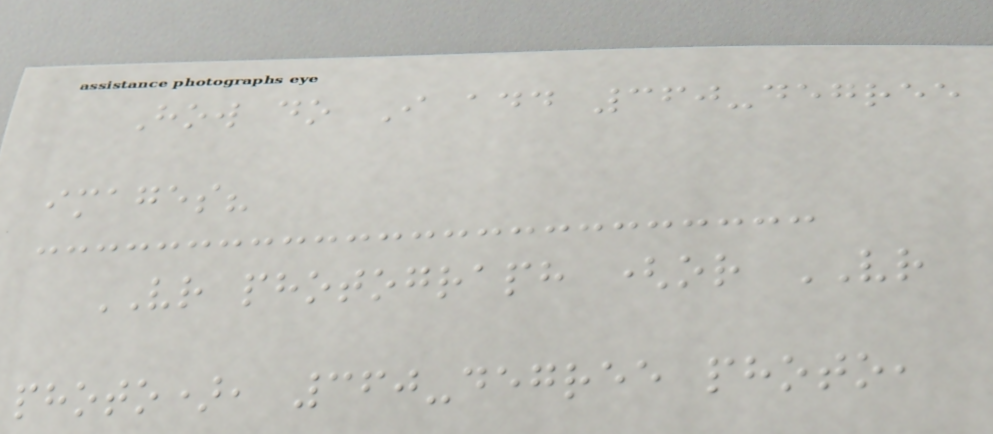How do I add 360-degree
images?
VR photograph (or VR
photo), 360-degree photo,
